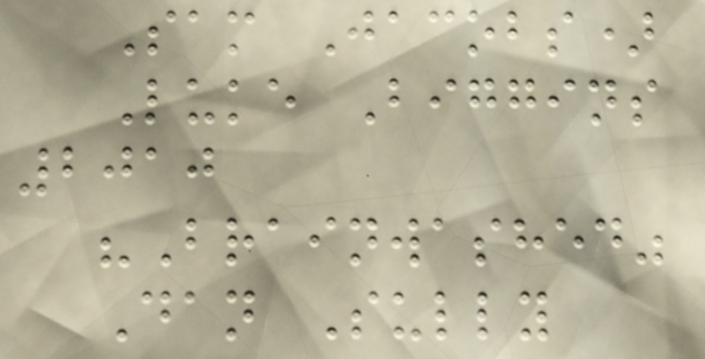Sam Jacobs)
Luke Biggins
2010
"Brainwashed"
Dan Sully
